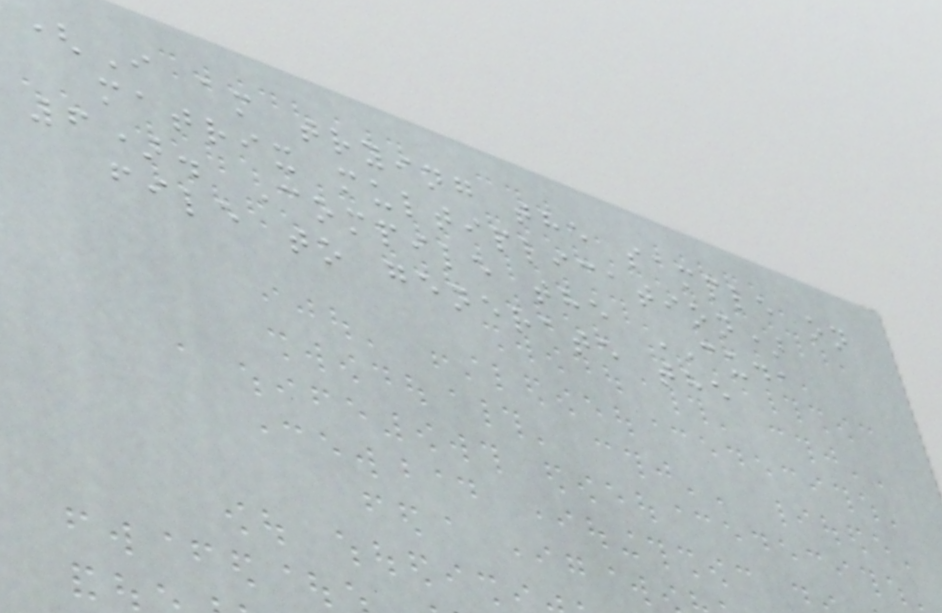(I am trying the sample on
matrix multiplication)
6). Compile the CUDA
file to generate the
